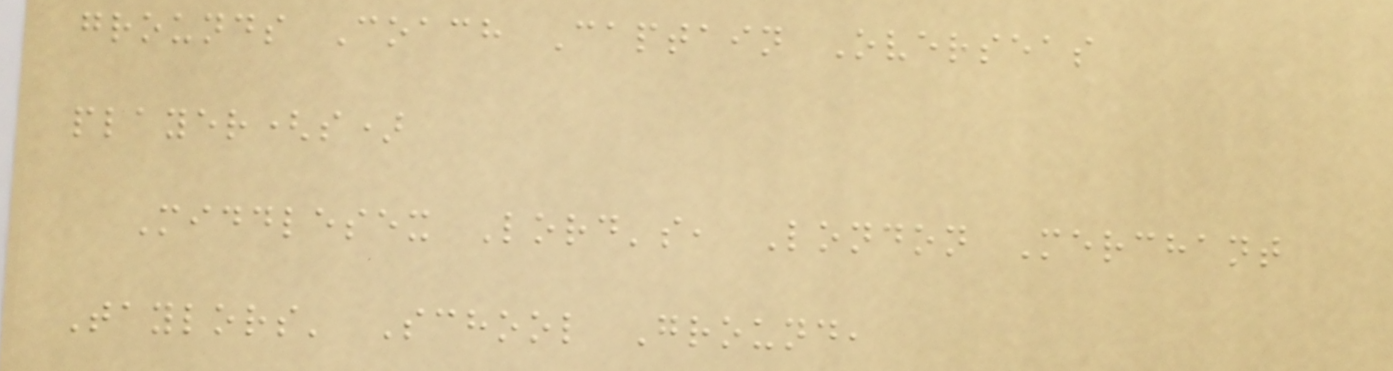grounds Coach Captain Overseas
player(s)
Middlesex Lord's, London Merchant
Taylors' School Ground,
